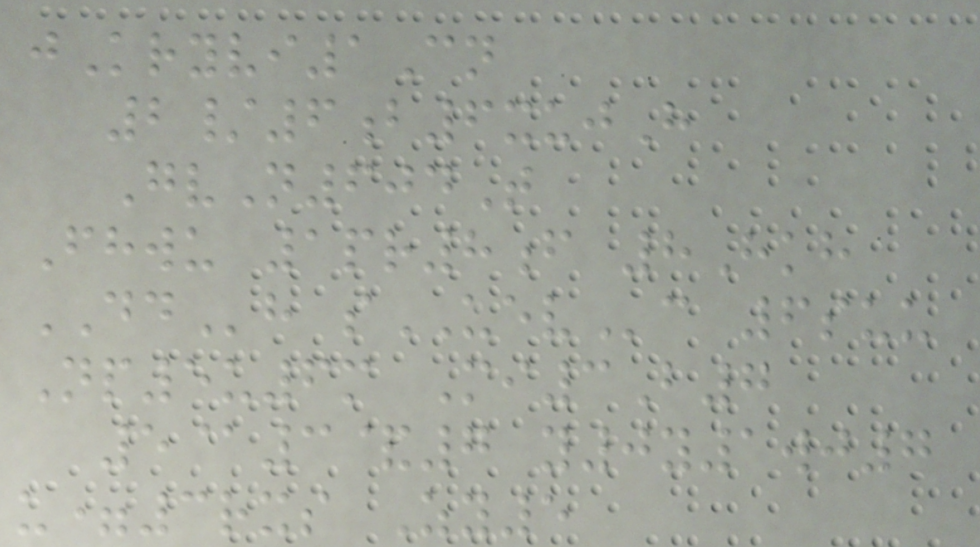jKryvi1Cn
2/6b6xujH
GvN604T
Fhwu 1pr8f 8Hkh
DDh sUEVc 6suu
Np5u6m Mi3B7
5@3&7 y0y1wj7
u=3rxs Zy5
